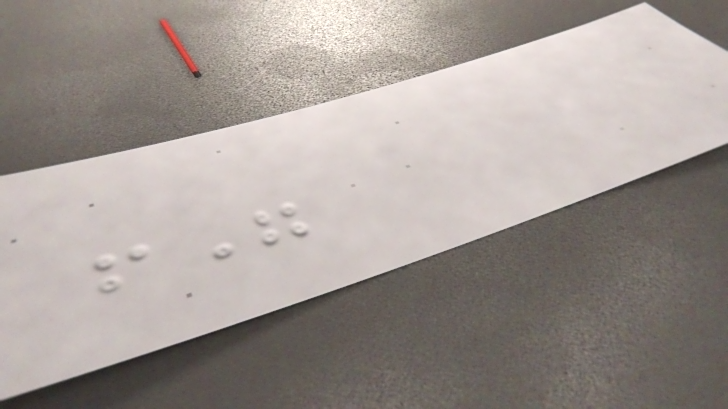!"
